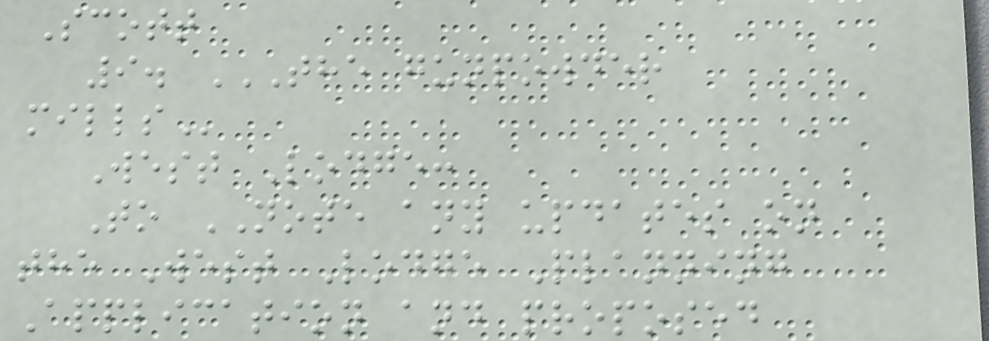Scott
9. THE GUNPOWDER
MILLS
West Lodge:
To NOTE any updates on
the West Lodge Planning
Application and proposed
